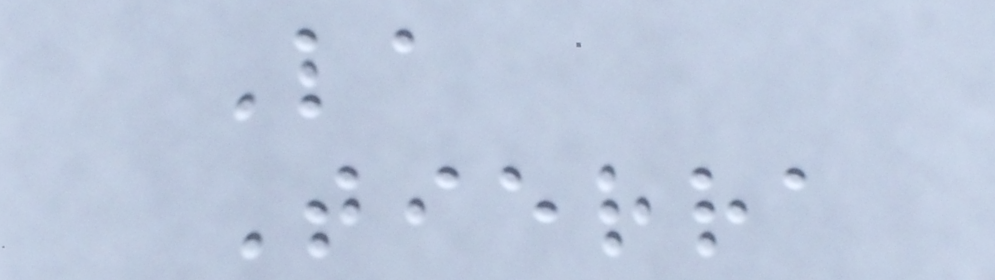La
Tierra
